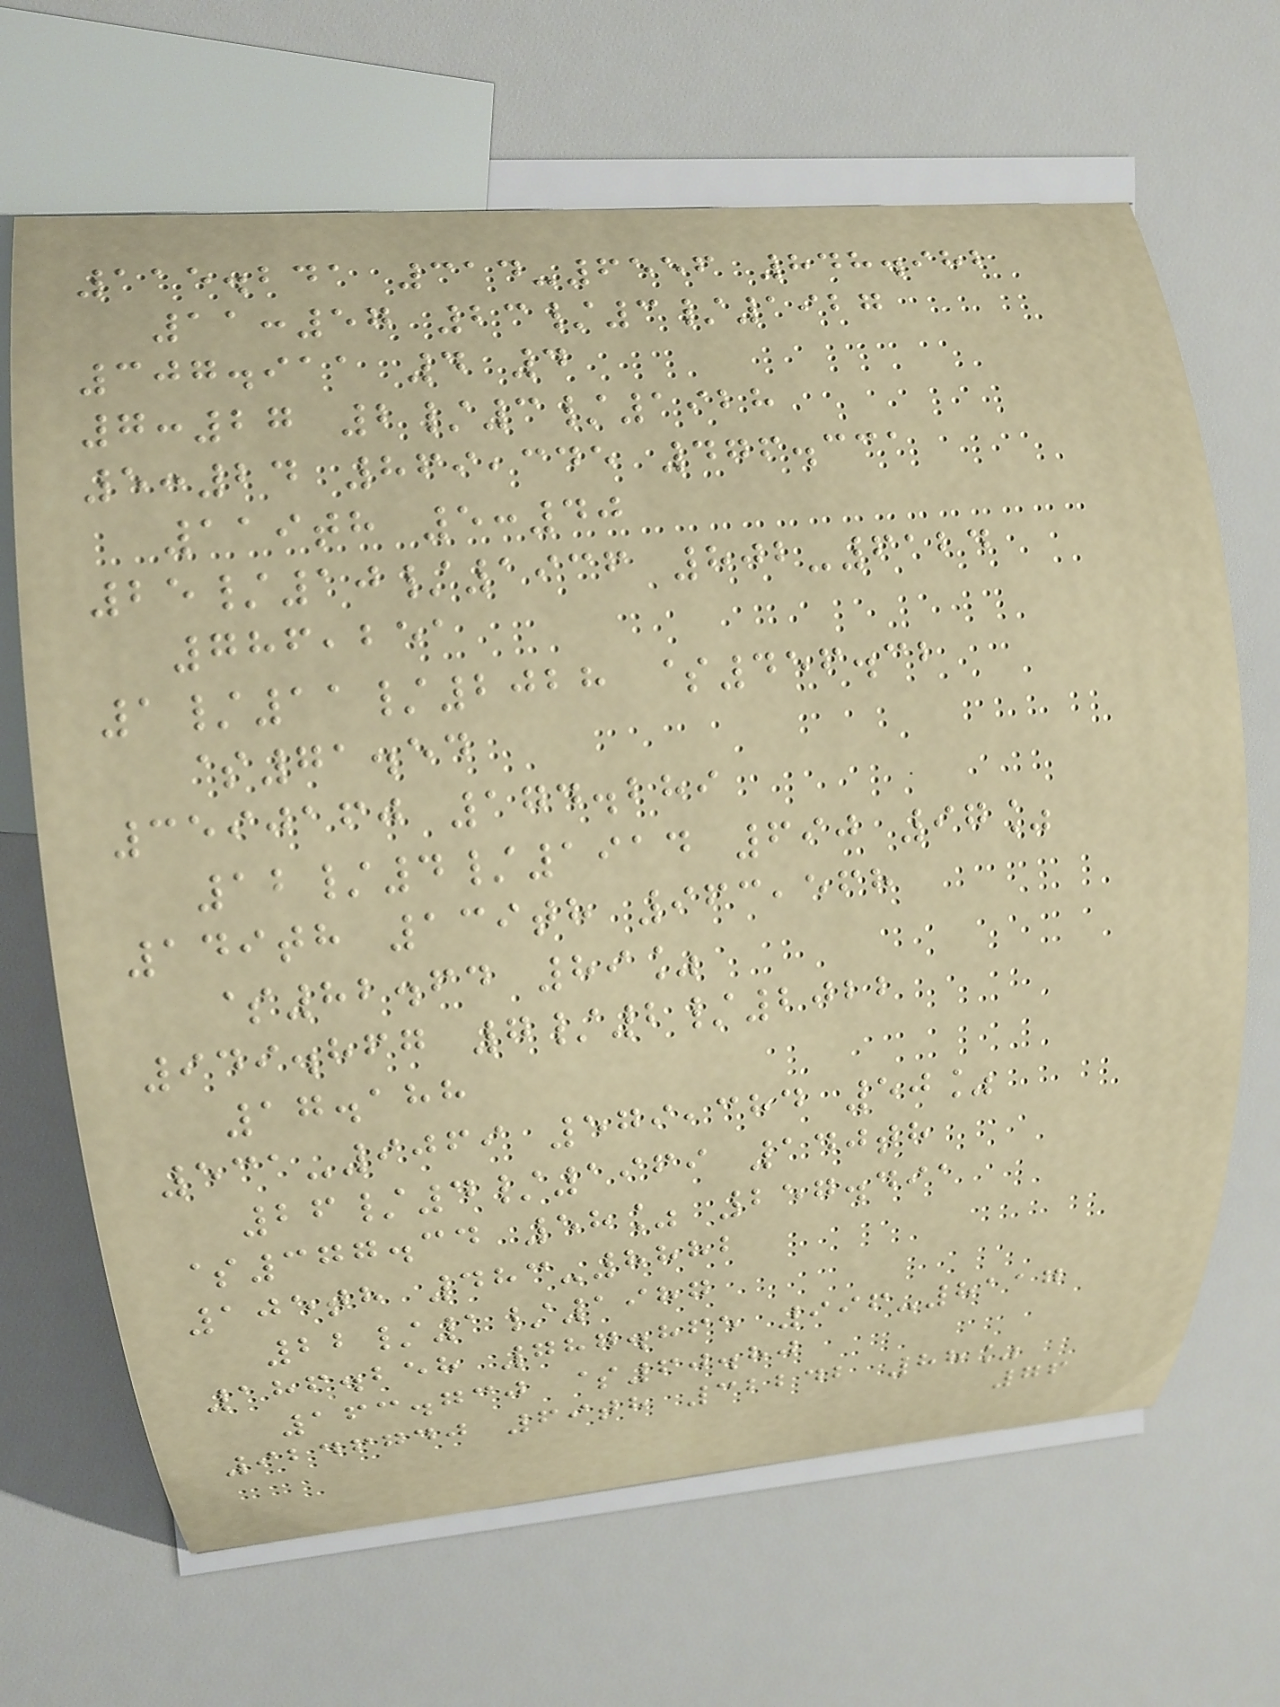115.241 314-6556 848.982
11:57 23/3/1927
307.911 4 4
7:27 2/3/1928
5:24 869,345 476.331
119th 5:40
25/10/1936 802-6124
786,251
1/11/2028 $456.32
$71.54
3590160 174.289
12/4/1914 690 97%
149th 139th 963,568
$82.64 89%
949.867 7/2/2022
17.188
531-9069 579,384 50%
26/4/1969 140th
$377.34 58% 257.491
105th 483-8882
22/1/1987
186.258 787.865 996-8117
163.730 $60.80
9246740 69th 32242 88%
76
